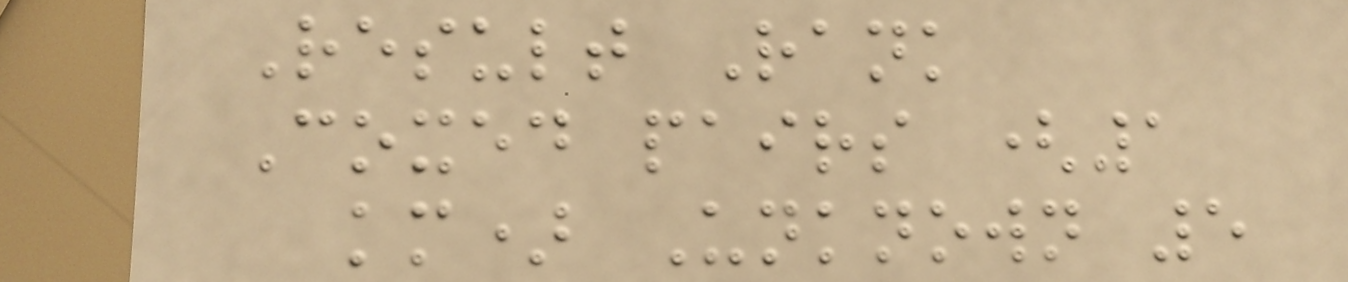Result Rank
Coxed pairs (1
km) Unknown 5
